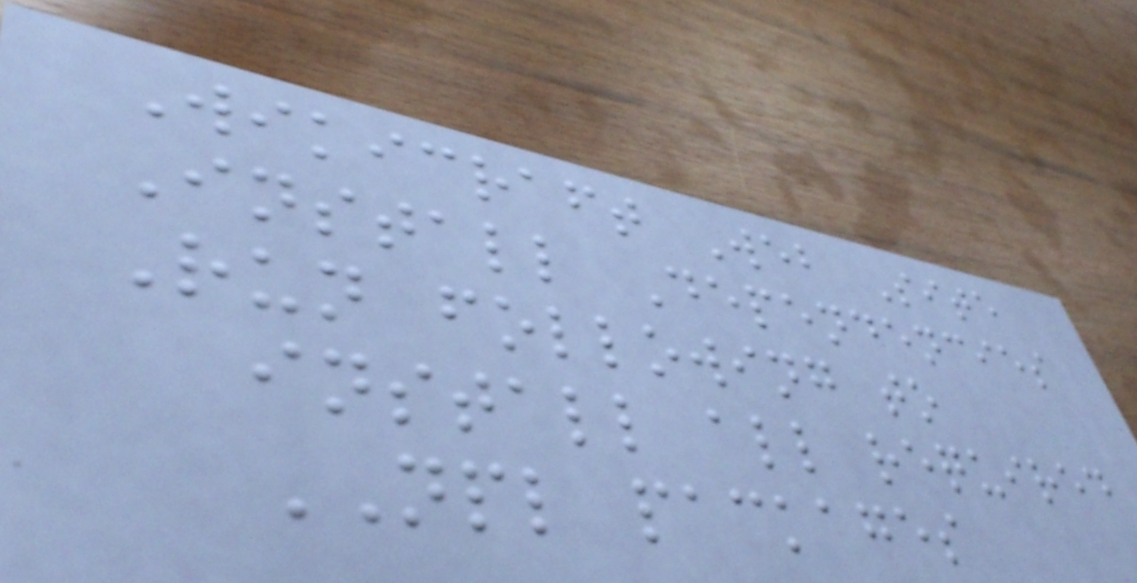Wikicraft Web Site
Install Dependencies
Run following to
install all required
NPL packages
